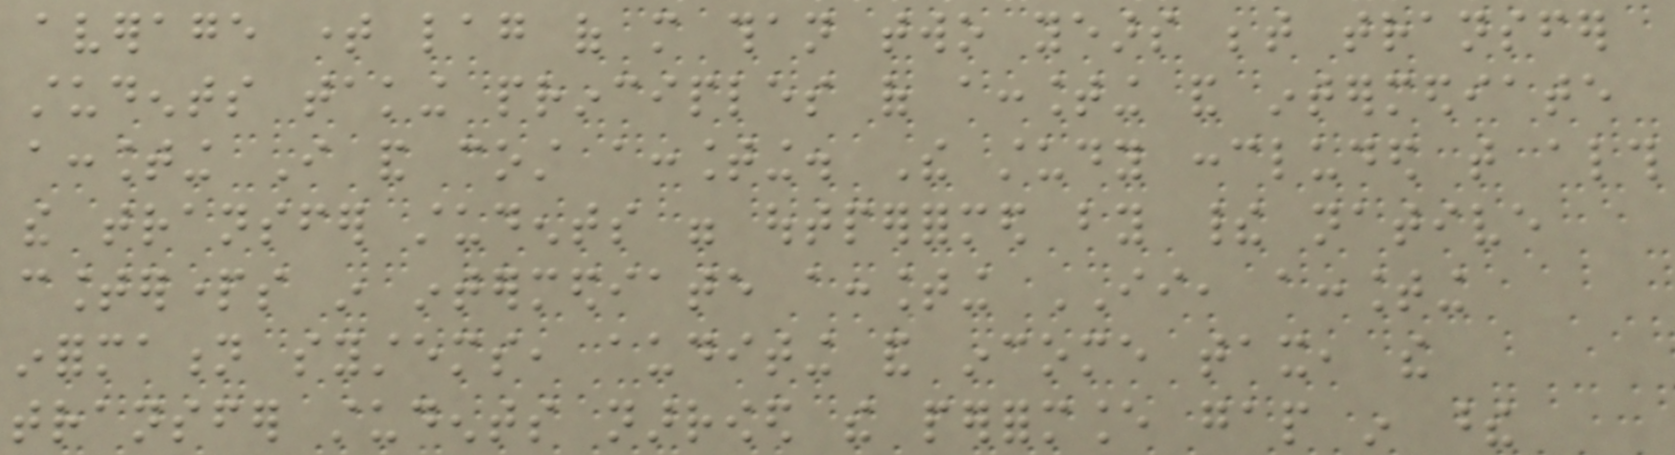average time lag of more than two years between transfer
students taking principles of accounting and intermediate
accounting I and cost accounting. The study concluded that although
the transfer students were outperformed by their native
counterparts in intermediate accounting II, accounting
information systems, auditing and income tax, the
transfer students narrowed the performance gap in these
